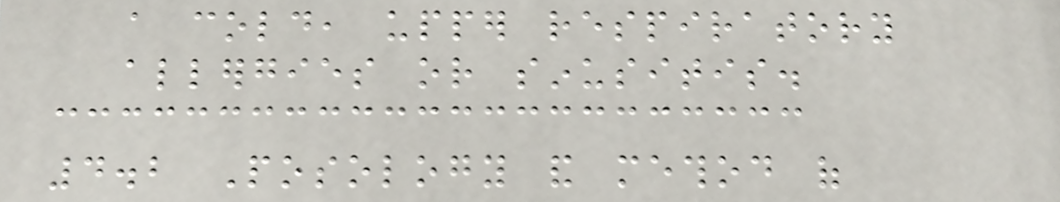a cold, upper respiratory
allergies or sinusitis.
4.2 Posology and method of
